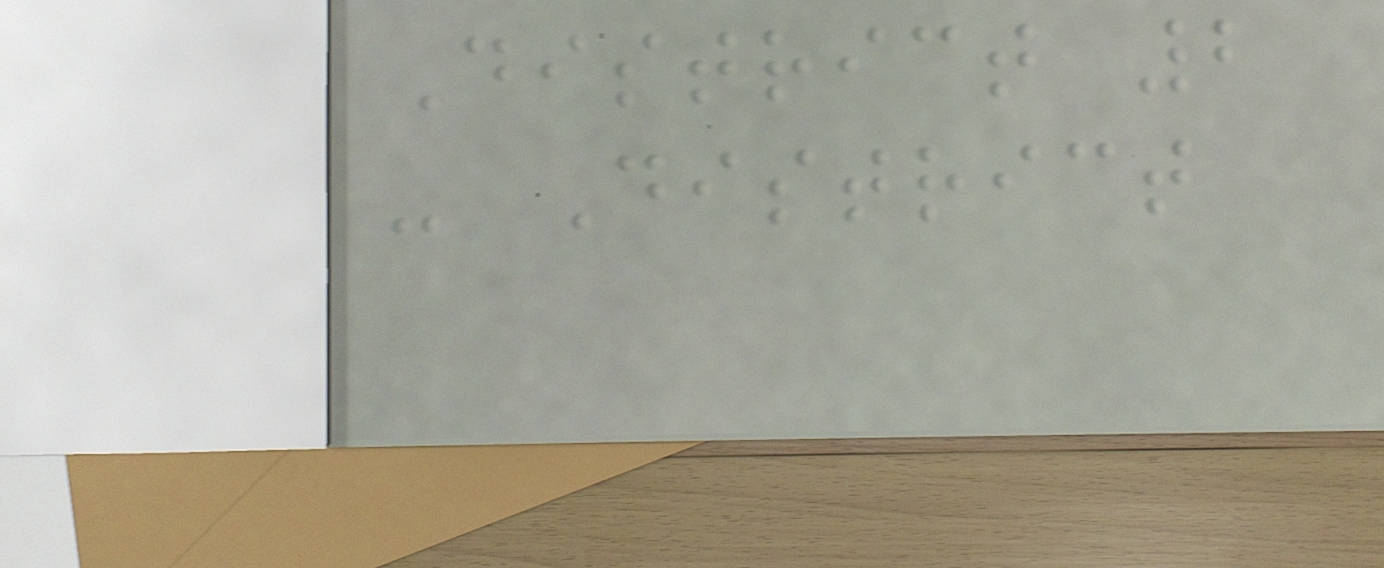District 2
- District
